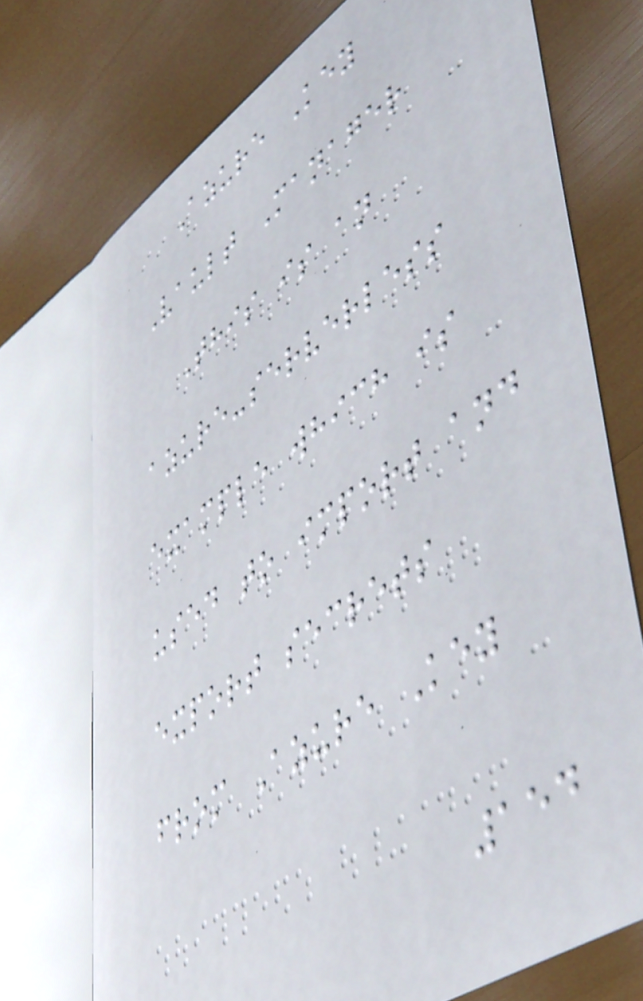Azure Key
Vault Manager
This is an
azure-serverless
example which is
used to import and
export secrets
from Azure Key
154
